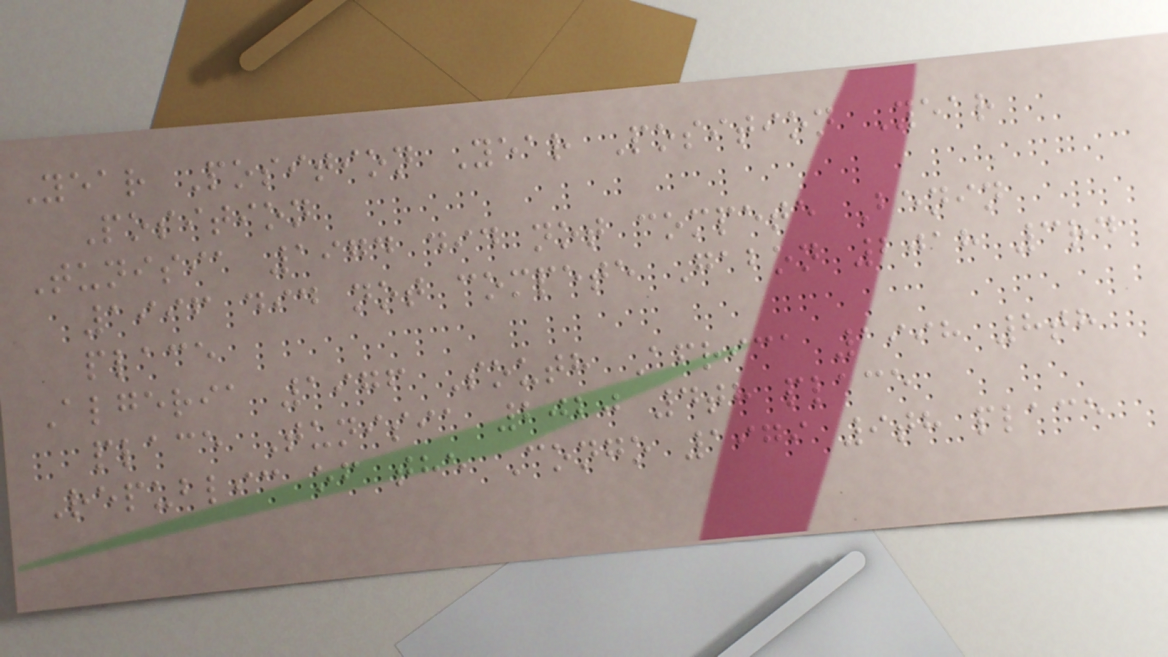Year Position Year Position Year
Position
Tunisia 1974 did not compete Benin
1996 did not compete Gabon 2018 3rd
place
Algeria 1976 South Africa 1998 8th
place Tunisia 2020 4th place
Republic of the Congo 1979 9th place
